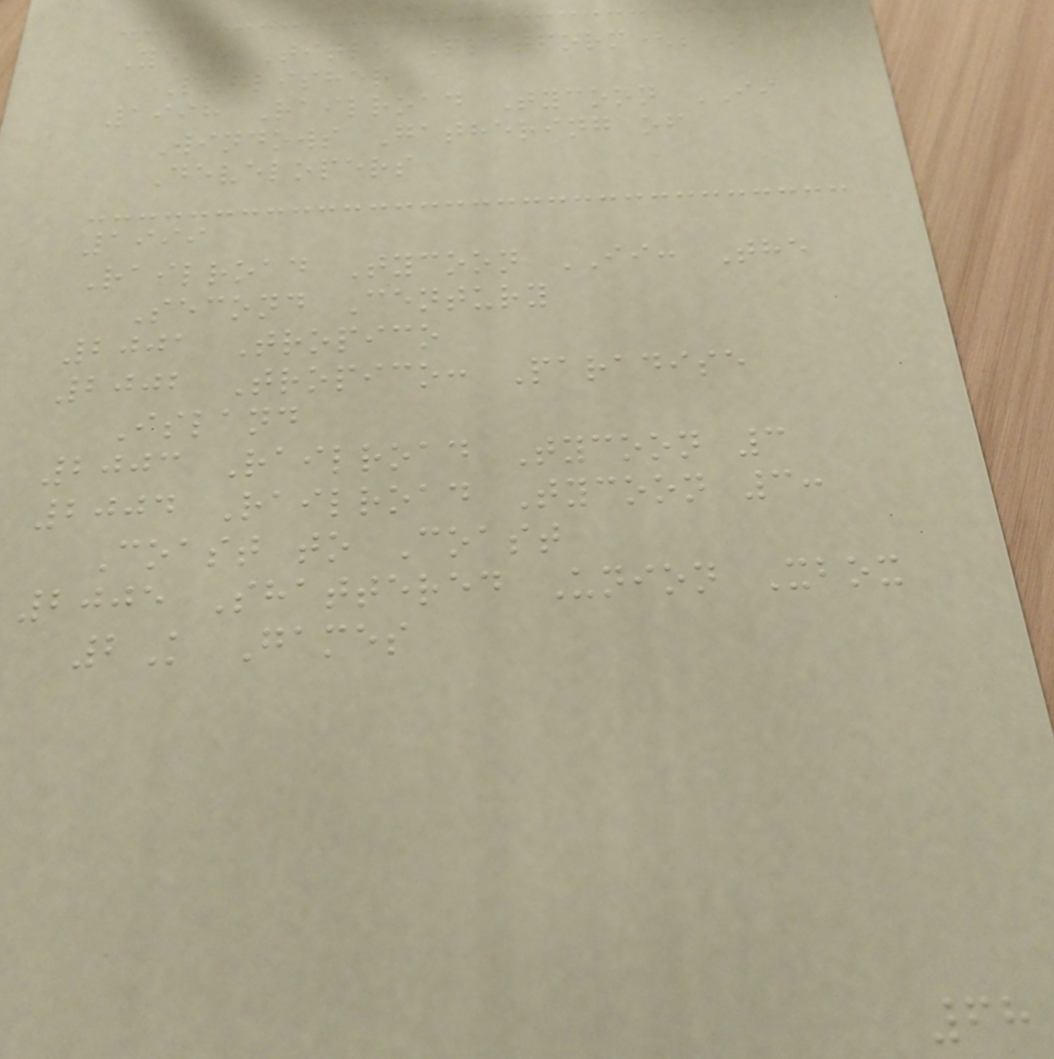Year Title Platform(s)
Publisher
1998 Railroad Tycoon II
Windows Gathering of
Developers
1999
Railroad Tycoon II: The
Second Century
2001 Tropico
2002 Tropico: Paradise
Island
2003 Railroad Tycoon 3
2004 Railroad Tycoon 3:
Coast to Coast
2005 Shattered Union Xbox
2K Games
68
